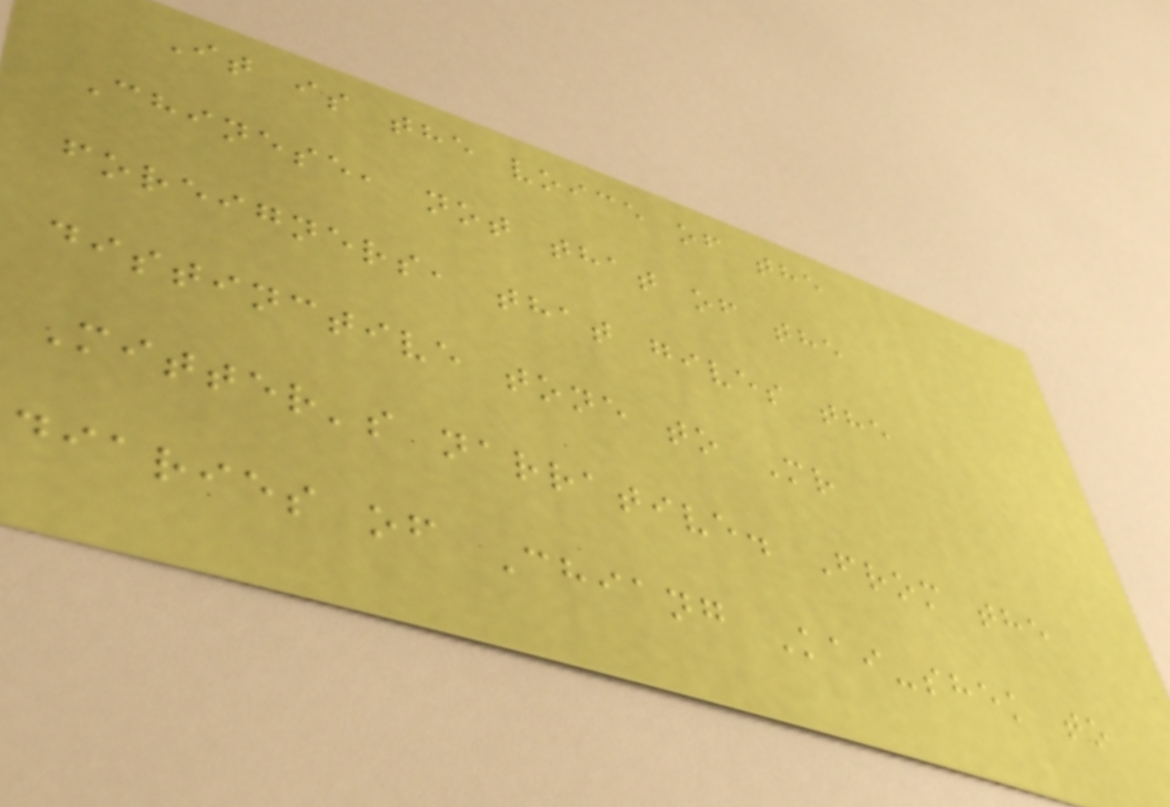It is the voice of the
Chinese, not that of the
foreigners, that gives the
distinctive tone to Mr
Mitter's narrative. From the
diaries of Chiang Kai-shek to
